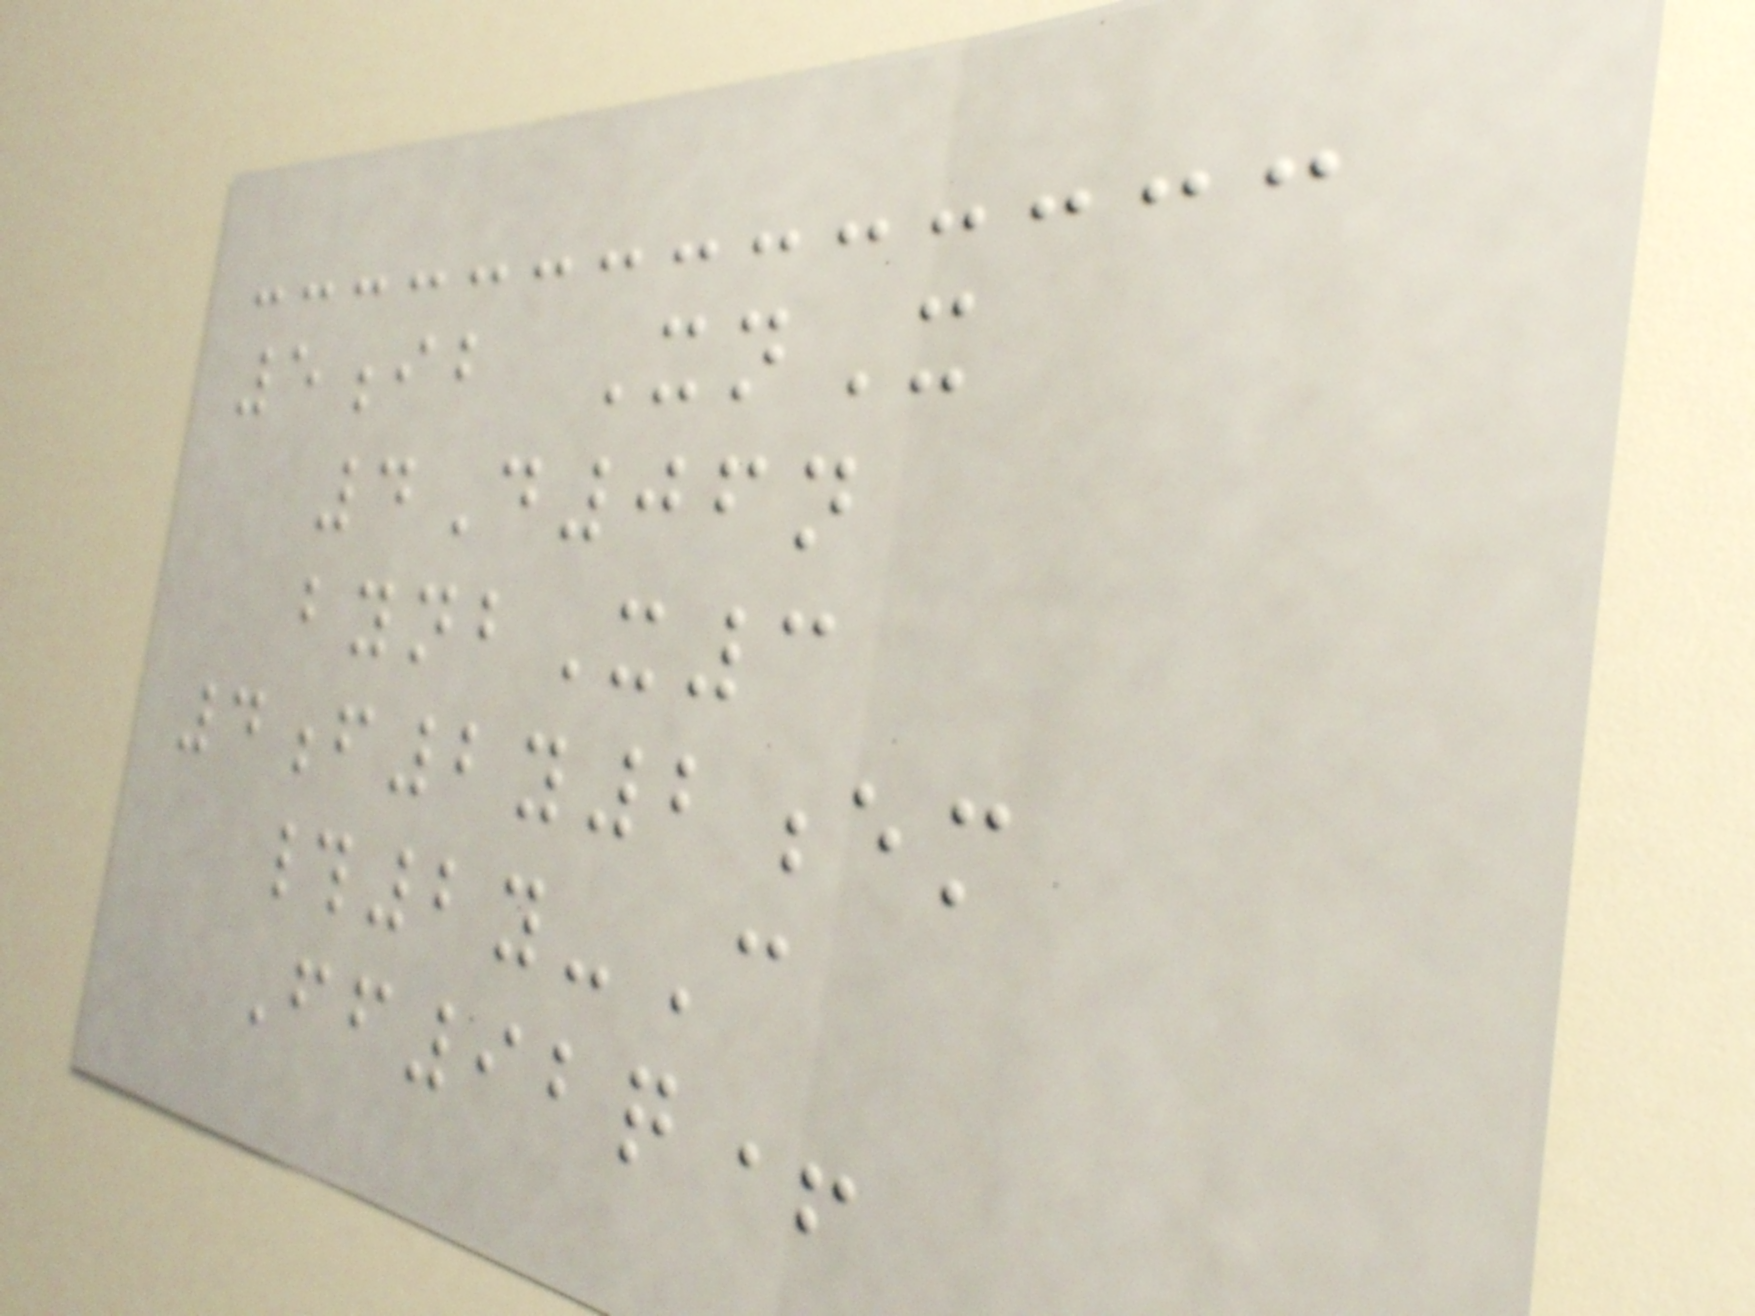5ib XnX
4D06n
bynbX3
4f2y2em
#2y-C
Ff92q+
